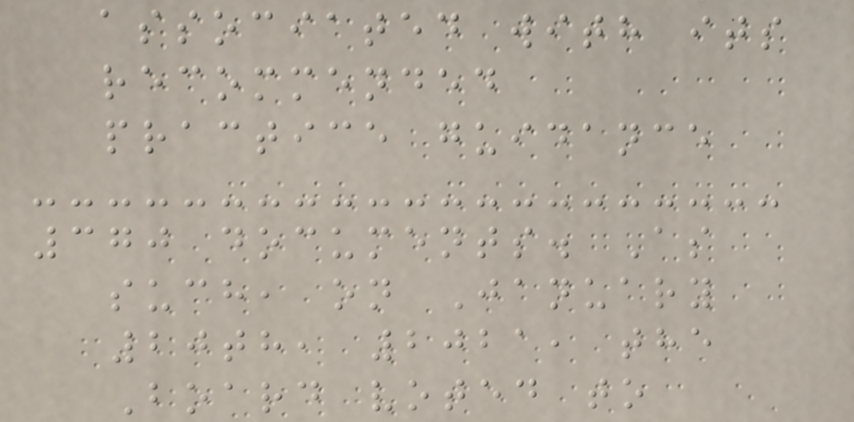associated with its
recommended
practice guidance
370 documents. As
such, on January
20th, 2021, the
Board voted to
